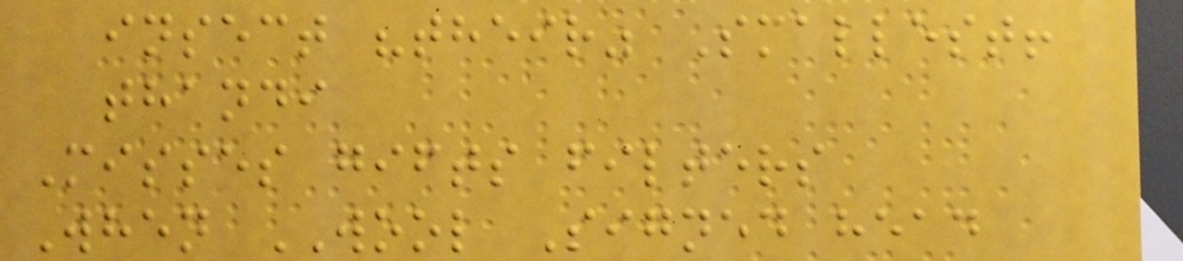insect "their" Smallest!
thandi
Misses gifts filters
When WOOL Signed head
